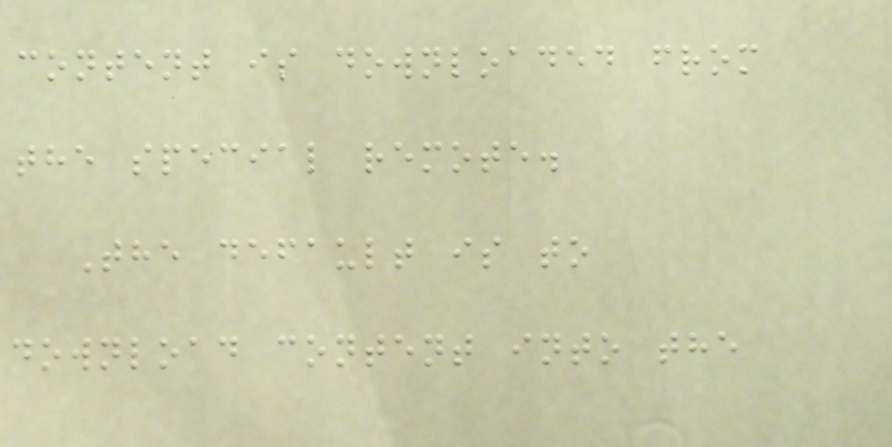content is downloaded from
the special remote.
The default is to
download content into the
